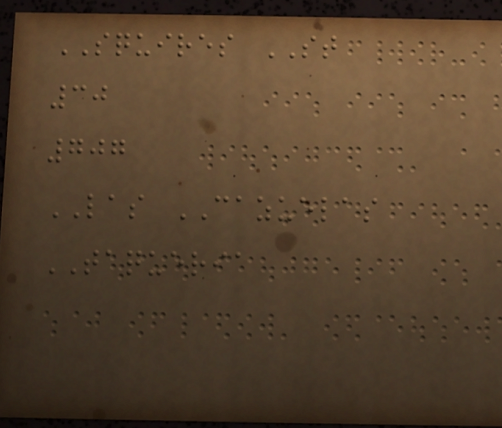SQUIRES ST
30
707
LAS CAZUELAS
TAQUERIA
